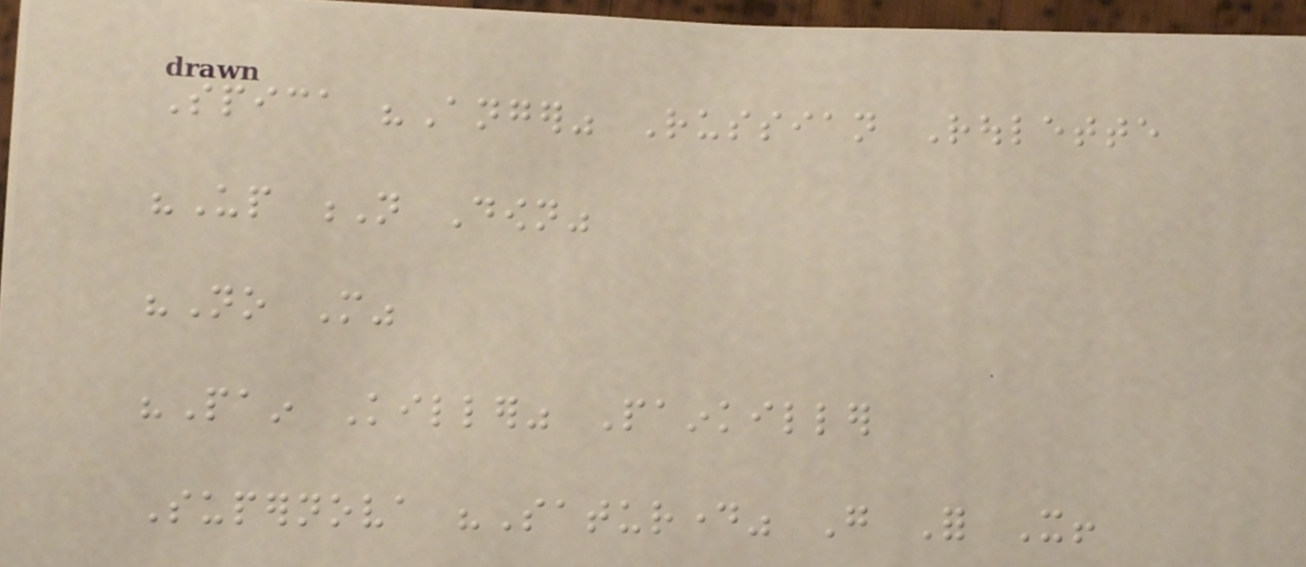Spica "Anger" Russian Roulette
"Up N Down"
"No More"
"Pain Killer" Painkiller
Supernova "Saturday" Go For It!
